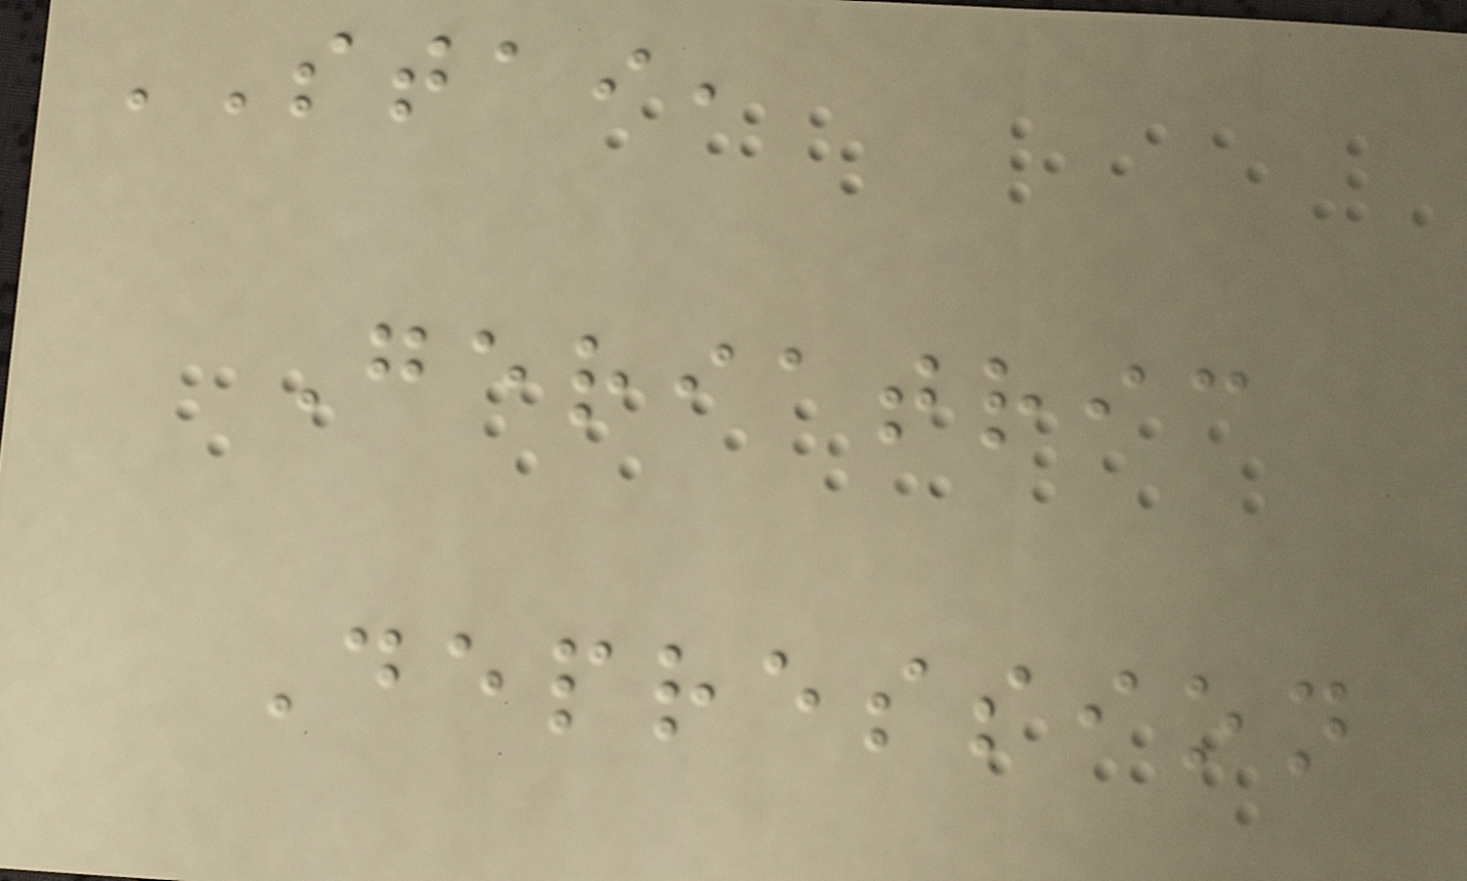STAI,
Geriatric
Depression
